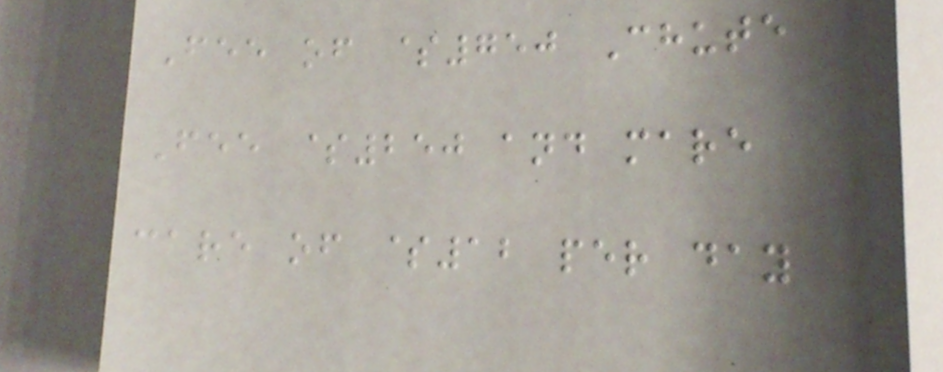Fee of $750 Chute
Fee $250 and mare
care of $12 per day
